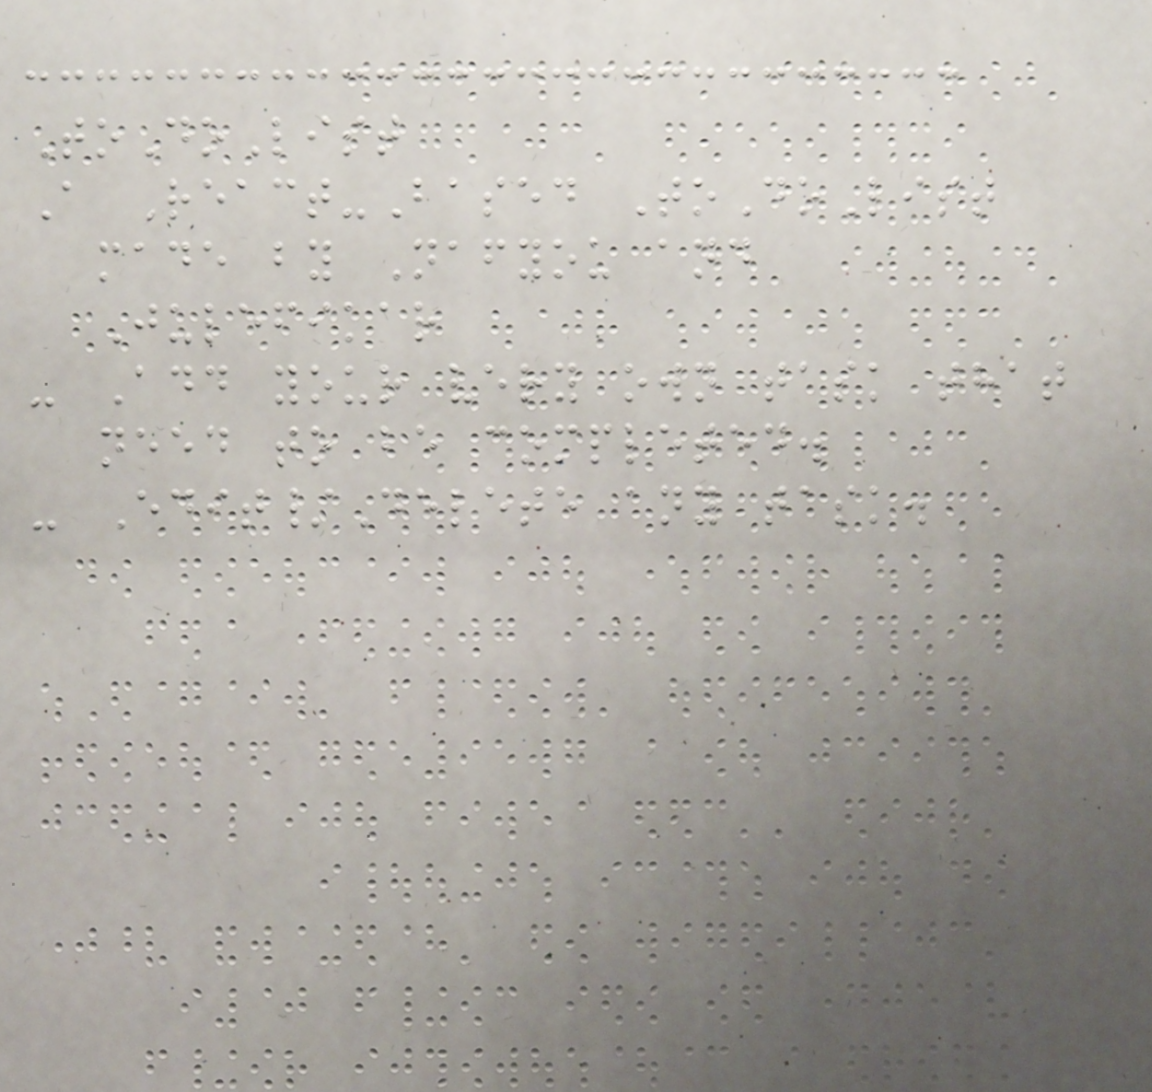ToDoList
A React-Based ToDoList
made by Nafyou and
Julefikar
- Add your very own task that
need to be completed.
- Edit/Delete any task.
